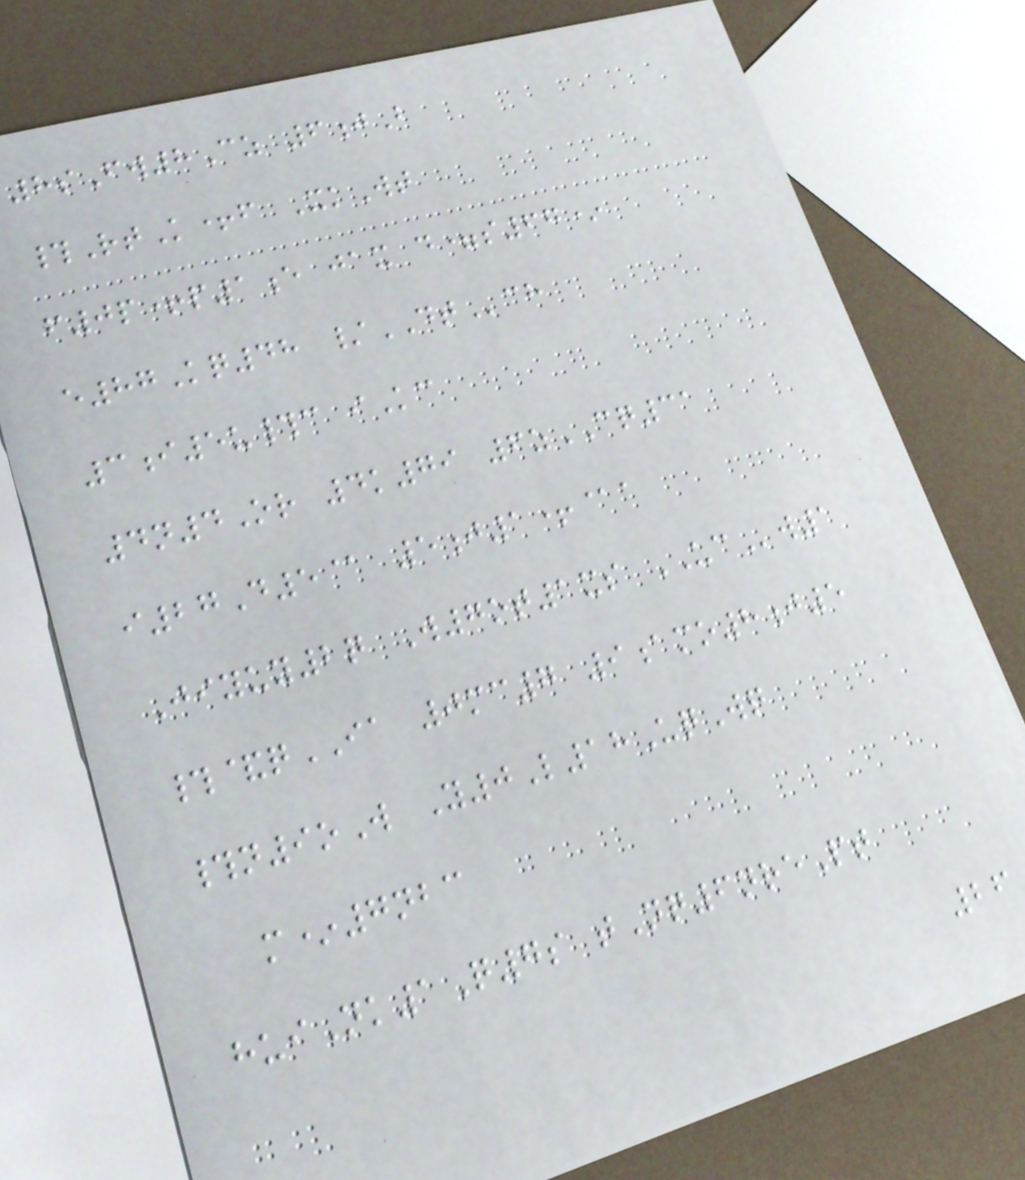8sFw8Cz 6jB
#RtK+f XkWt
f0p+p1e jax d=s67*
e87Kq48 /DTch
3i5u#c iKc
4n4Or 4k79 6zCQ31
i27D5@ 5j1+@a
Jiyuy2q W7ot1xs UCw1
#&qIA 0mc7 9amo8j5
#n9oW Y0L18UqWq
m*7nbc
huiNk1Q7s tNq6nrePt
26
